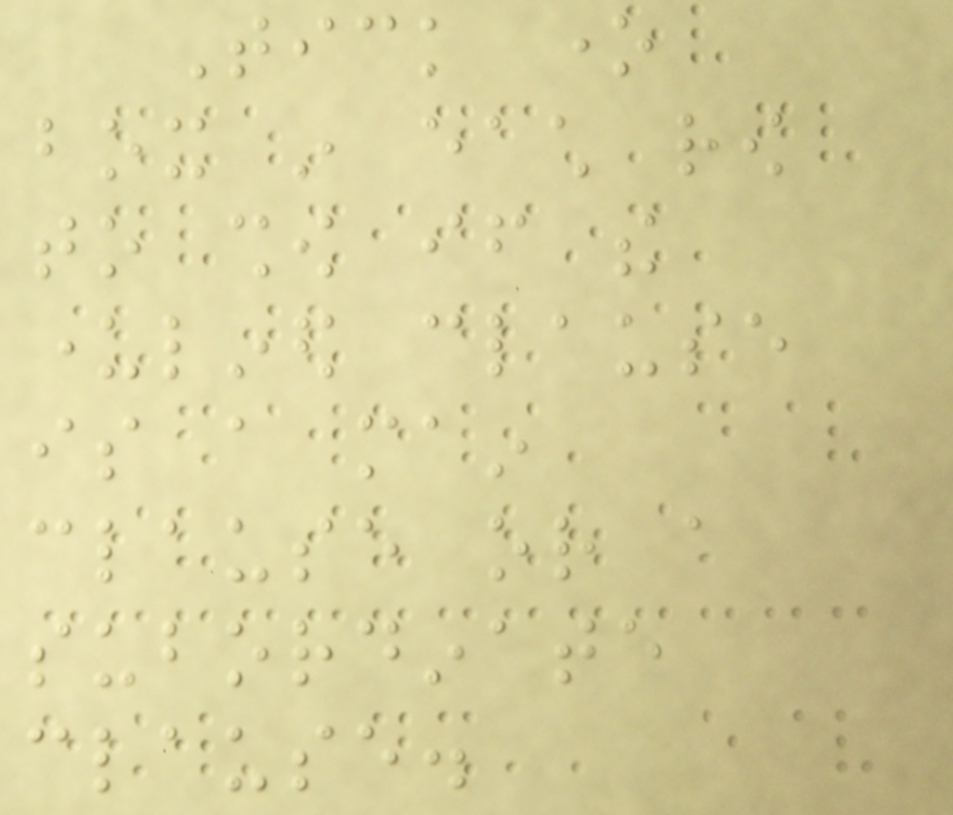Tick one
box in each row
to show if the
underlined clause
is a main
clause or a
subordinate
clause.
